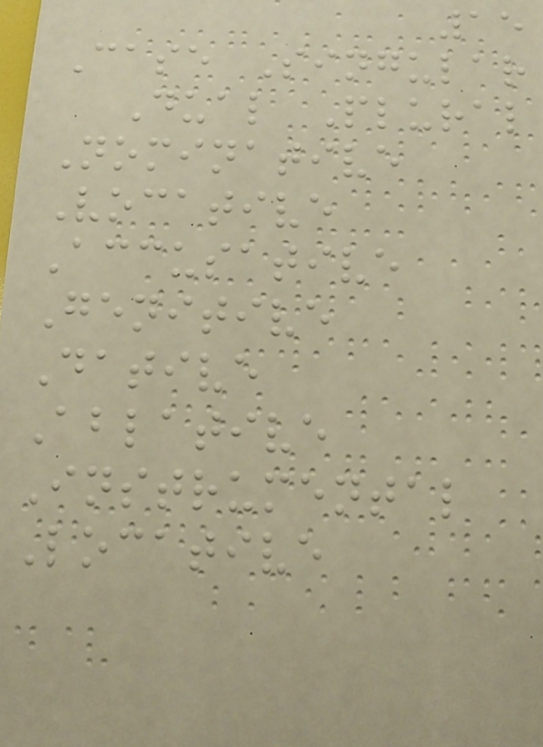15
Case Singular
Dual Plural
Nominative
Vocative
Accusative
Genitive
Dative
Ablative
Instrumental
Locative
